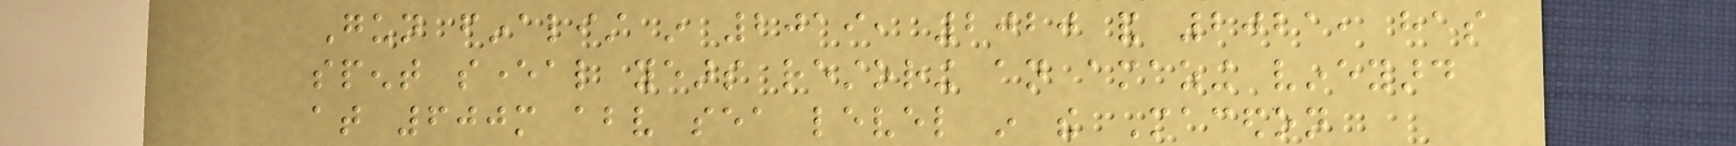Gun finalist in 2019, 2020 and 2021, has
spent several years restoring an amazing vineyard
at 600m above sea level in the Macedon
